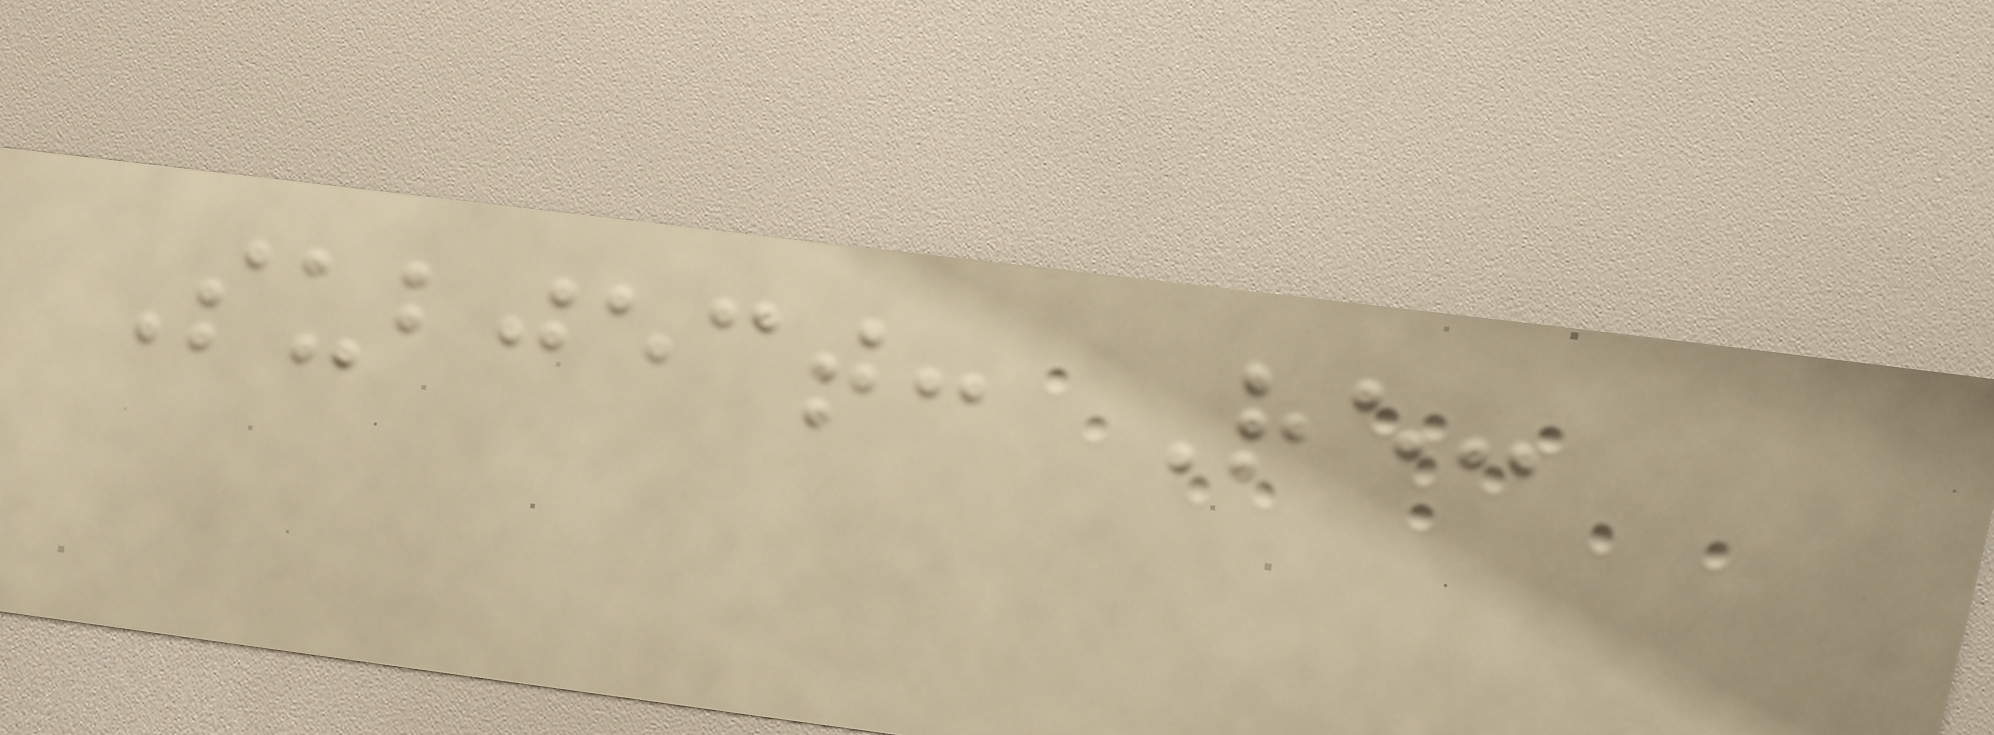Subject: Re:
